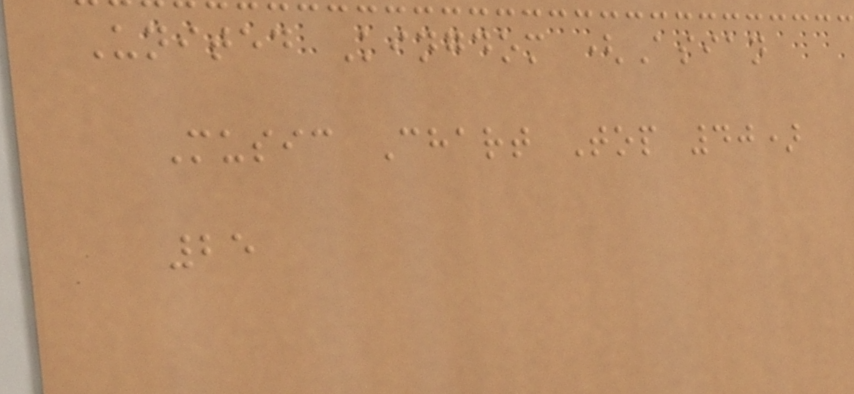United Kingdom (Asian
Music Chart Top 40)
25
